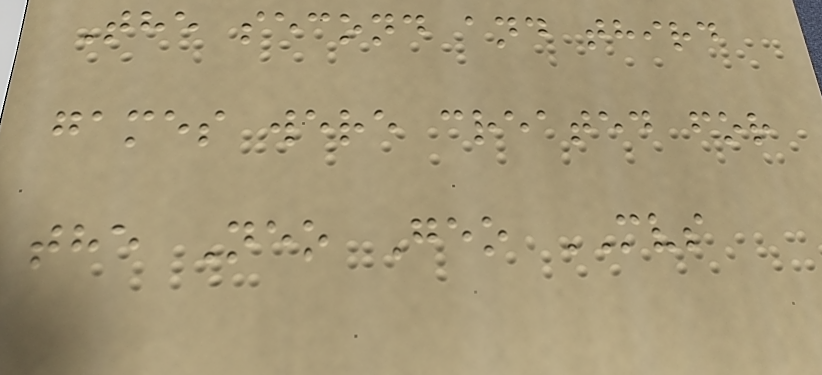The second and third
games were created for
the Neo Geo MVS
